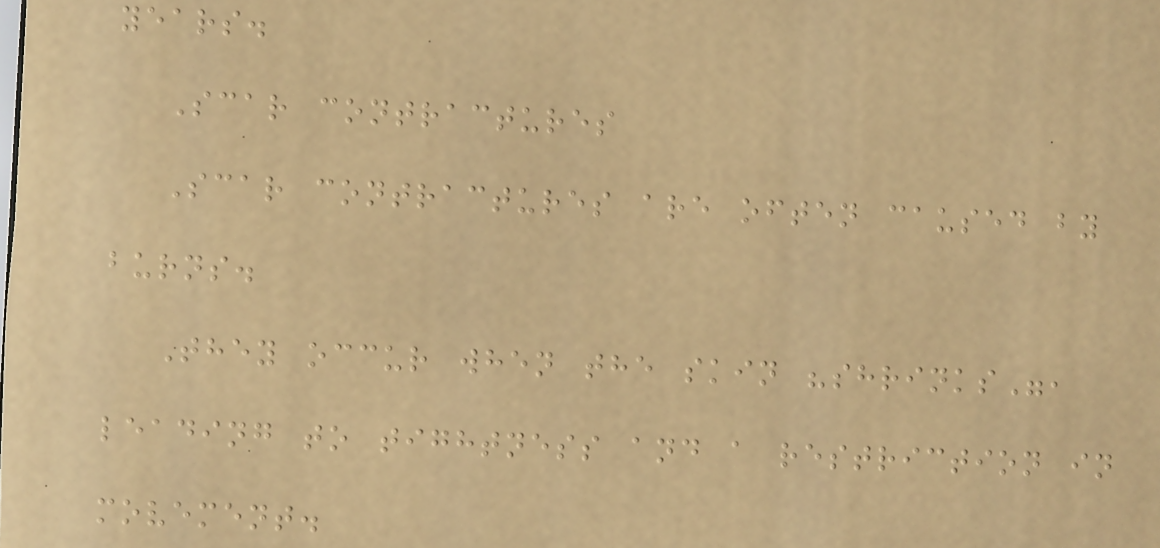years.
Scar contractures
Scar contractures are often caused by
burns.
They occur when the skin "shrinks",
leading to tightness and a restriction in
movement.
